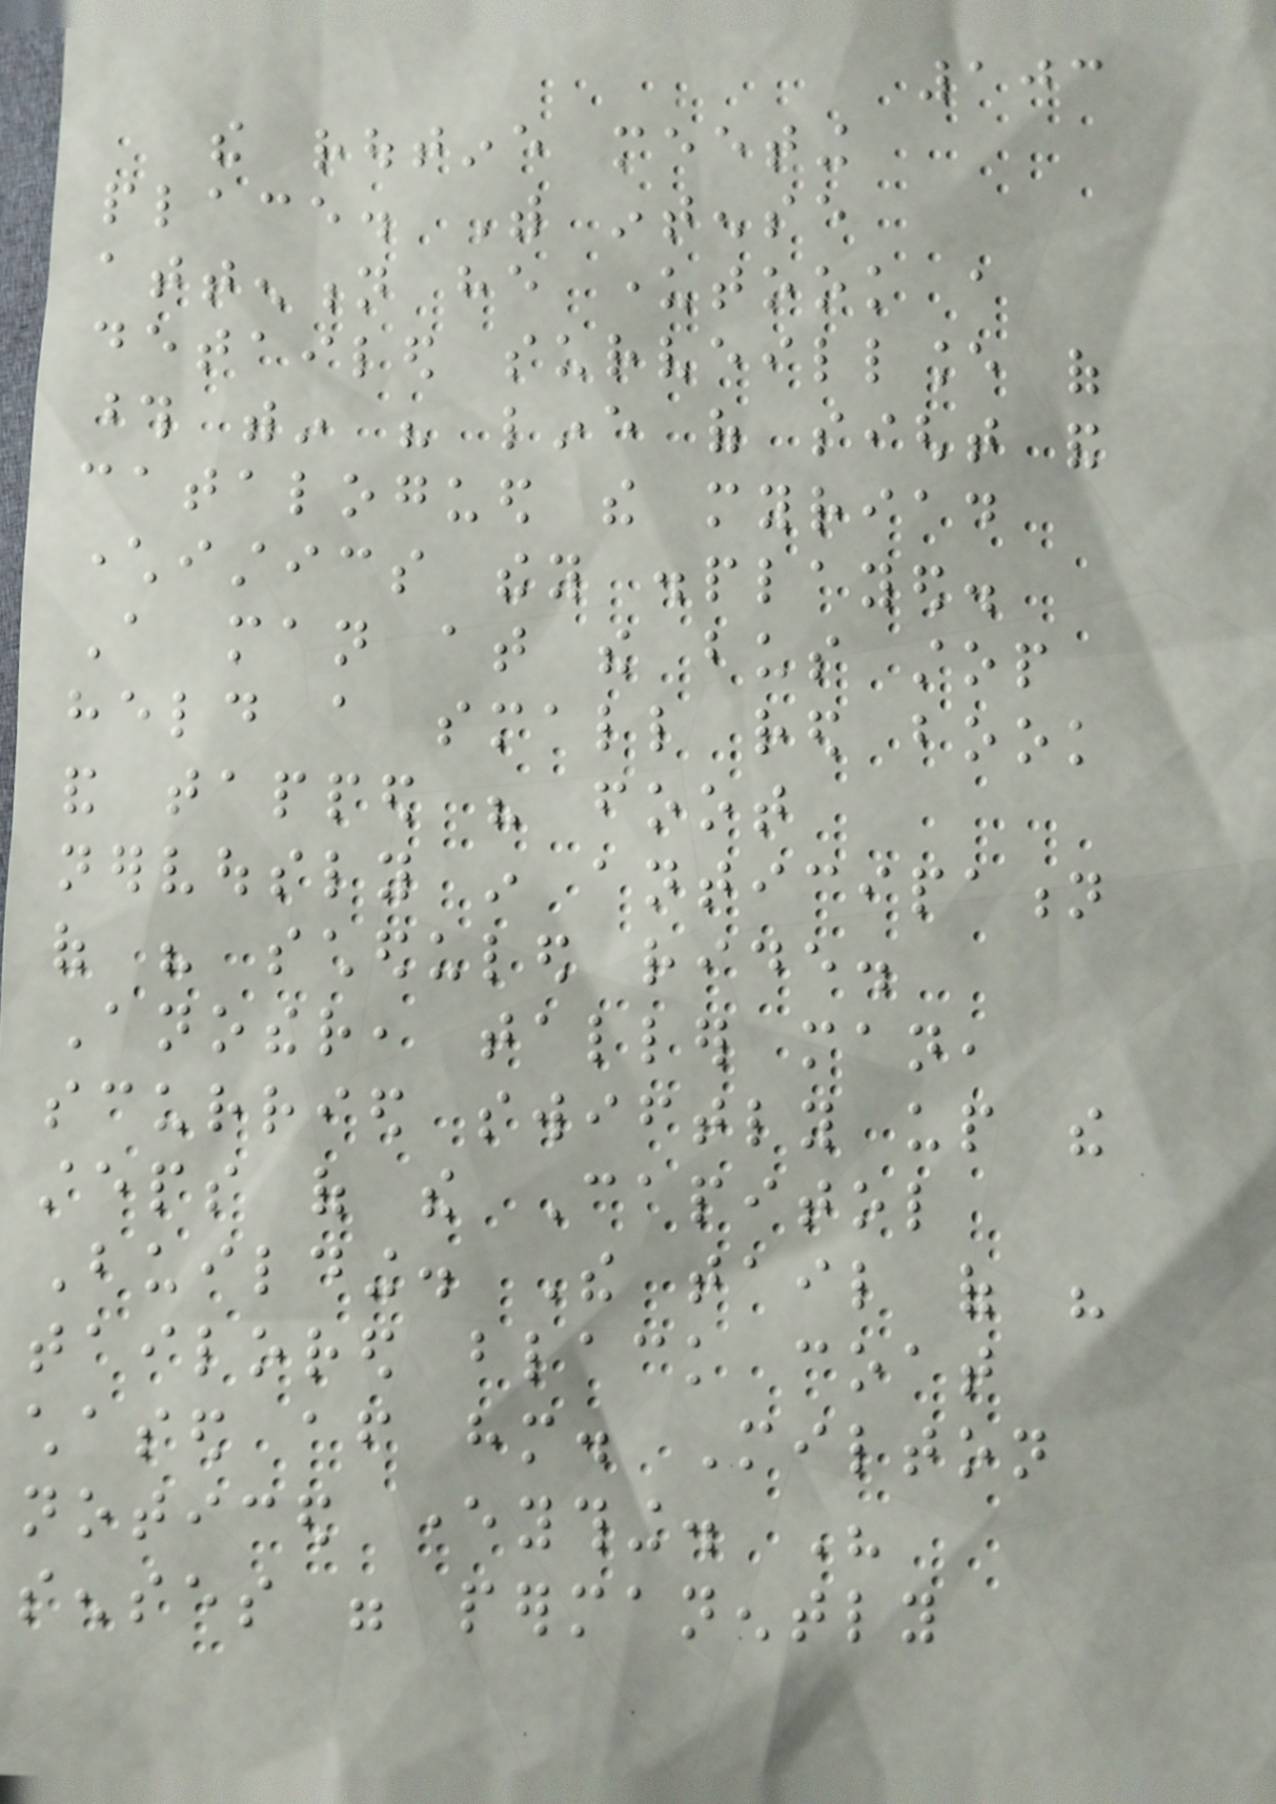103
the routine meeting
place. With intense
attention he undertook a
detailed surveillance of
those within his line of sight and
catalogued the myriad
characteristics they displayed.
A man at the bus stop
held a small red book
and tapped his foot
nervously in anticipation
of his scheduled ride.
Another, taller man,
scurried swiftly up the
steps of the Capitol
Building. The tail of his
tailored black coat
chased after him. Milton
noticed everything. His
senses were permanently
